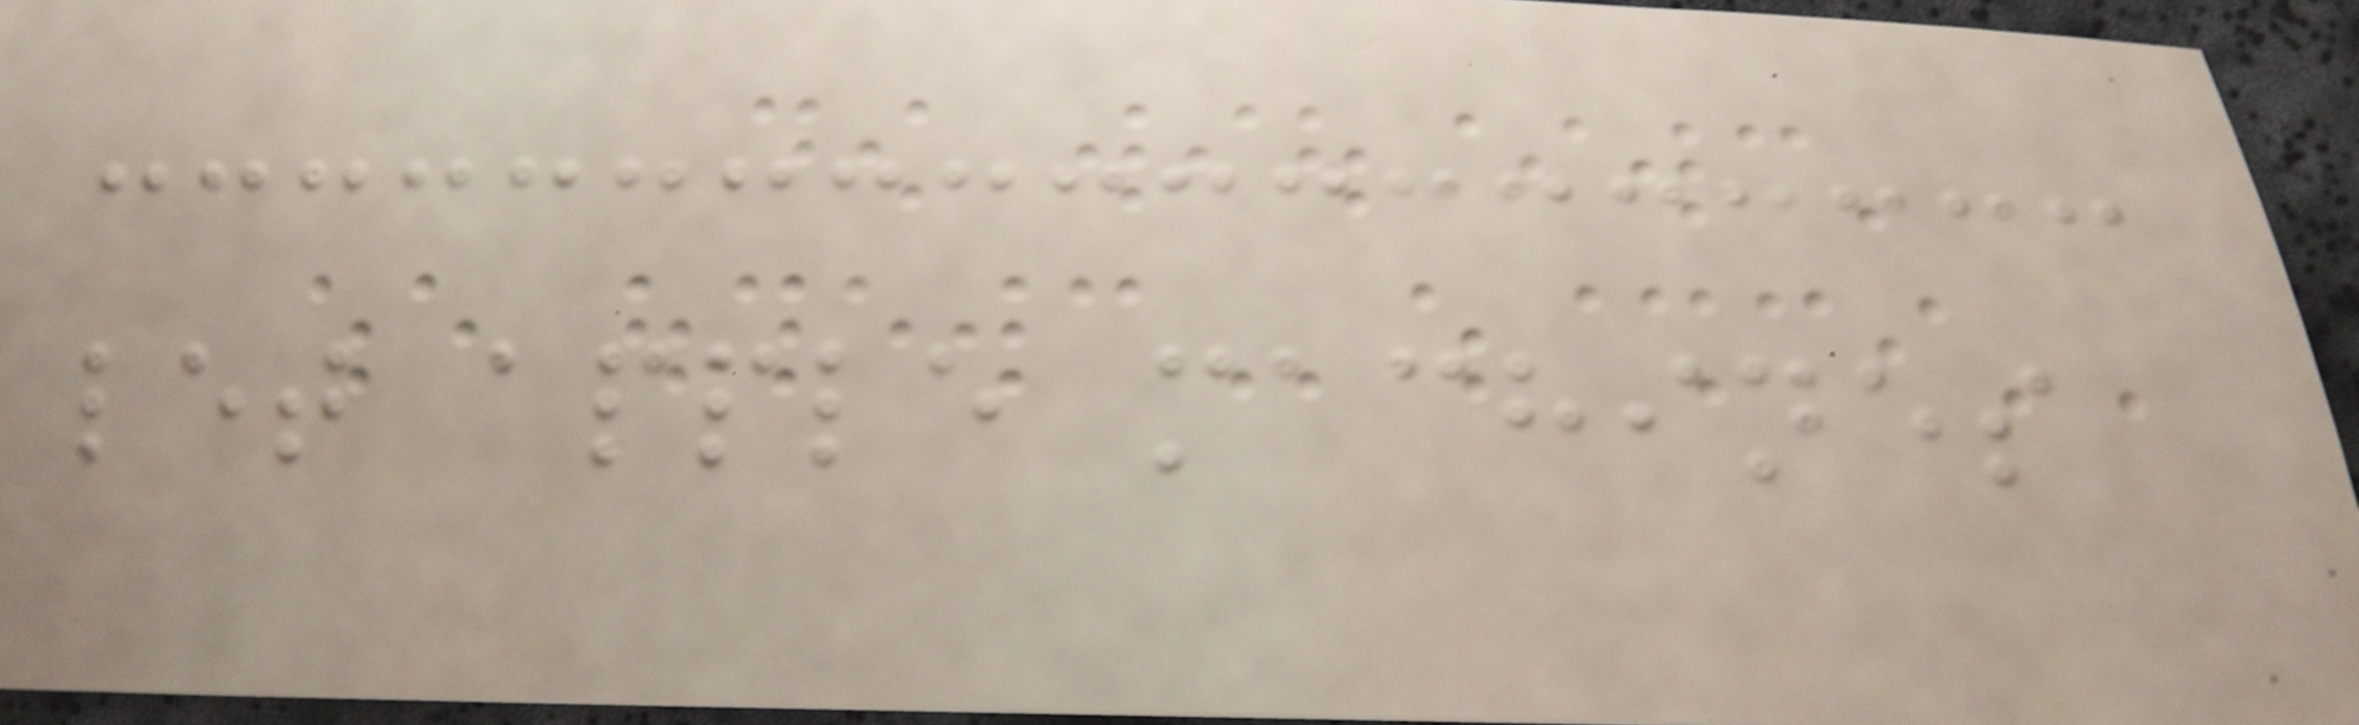let apple machines
